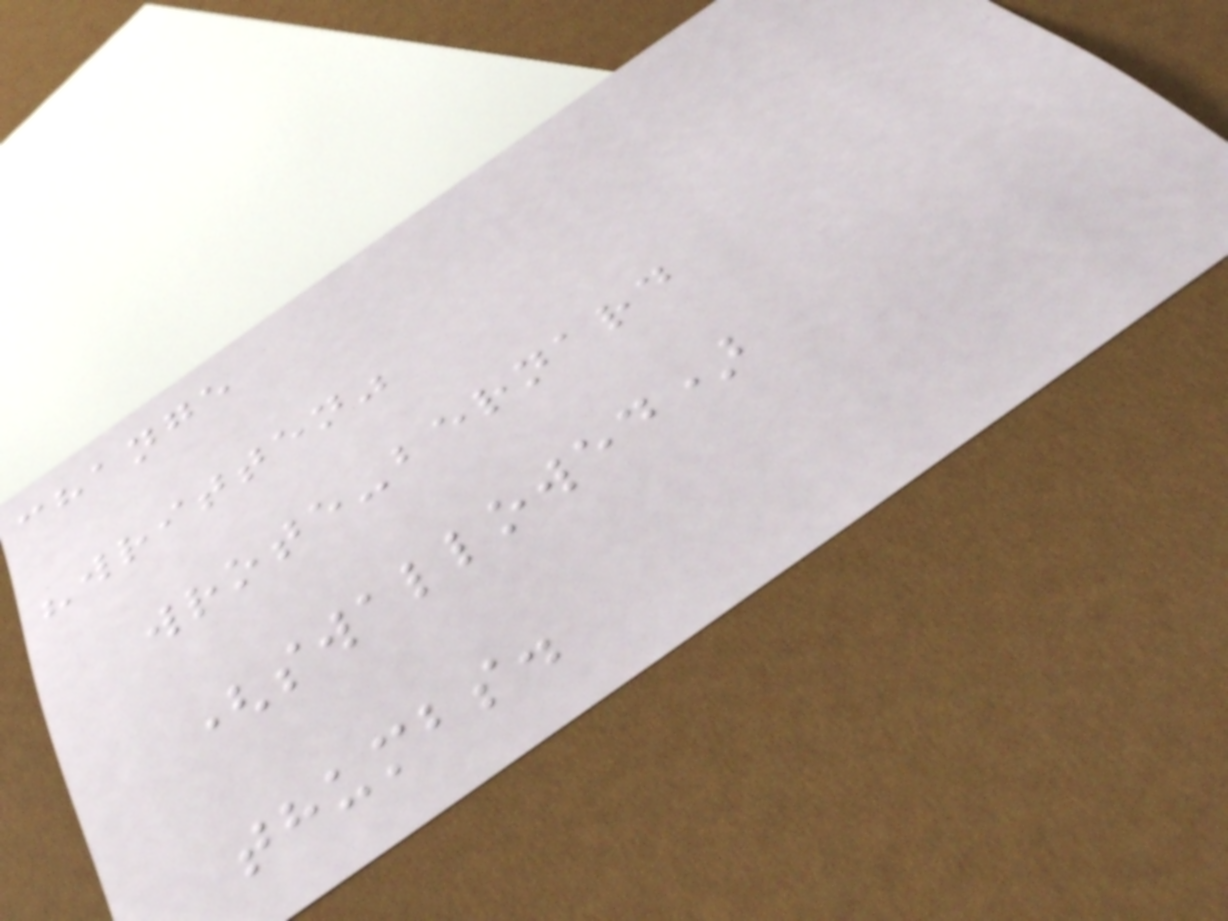change
"written"
wrote-bernard
(swallowed)
thumbs.
